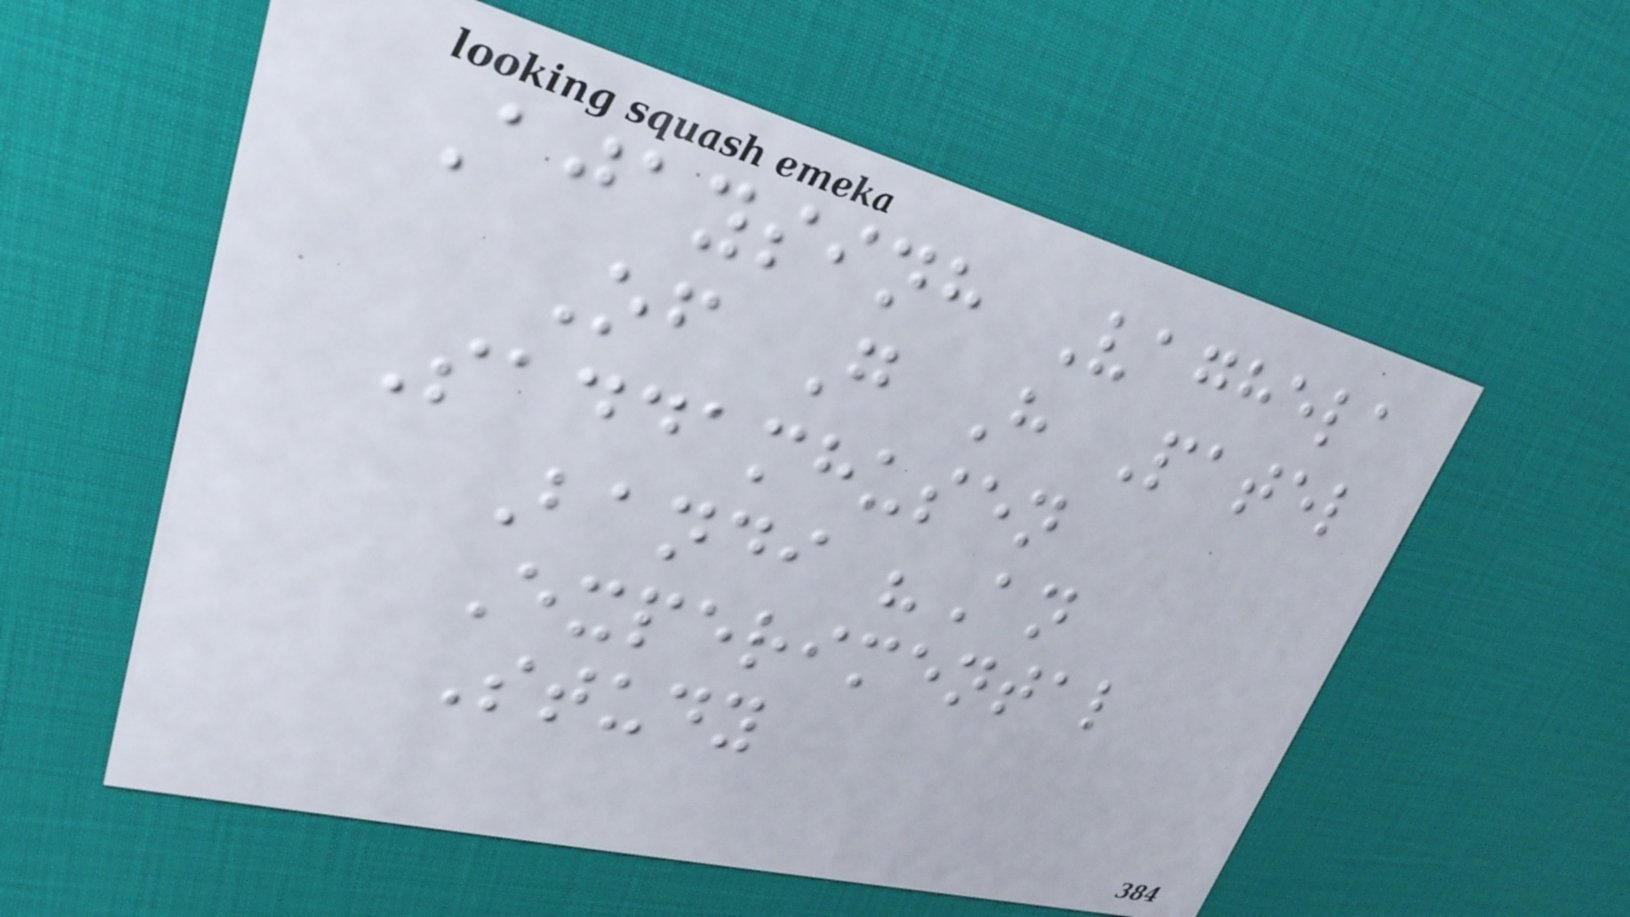Ajaysinh Vaghela
Of G H Patel
Saddamhusen
Bandi "An
Experimental
Study
